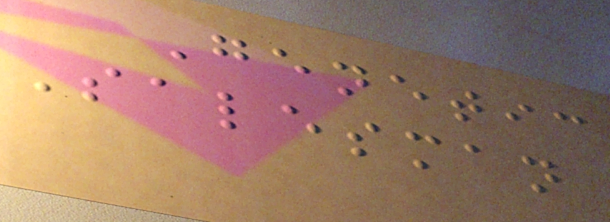Genetic
Salesman
